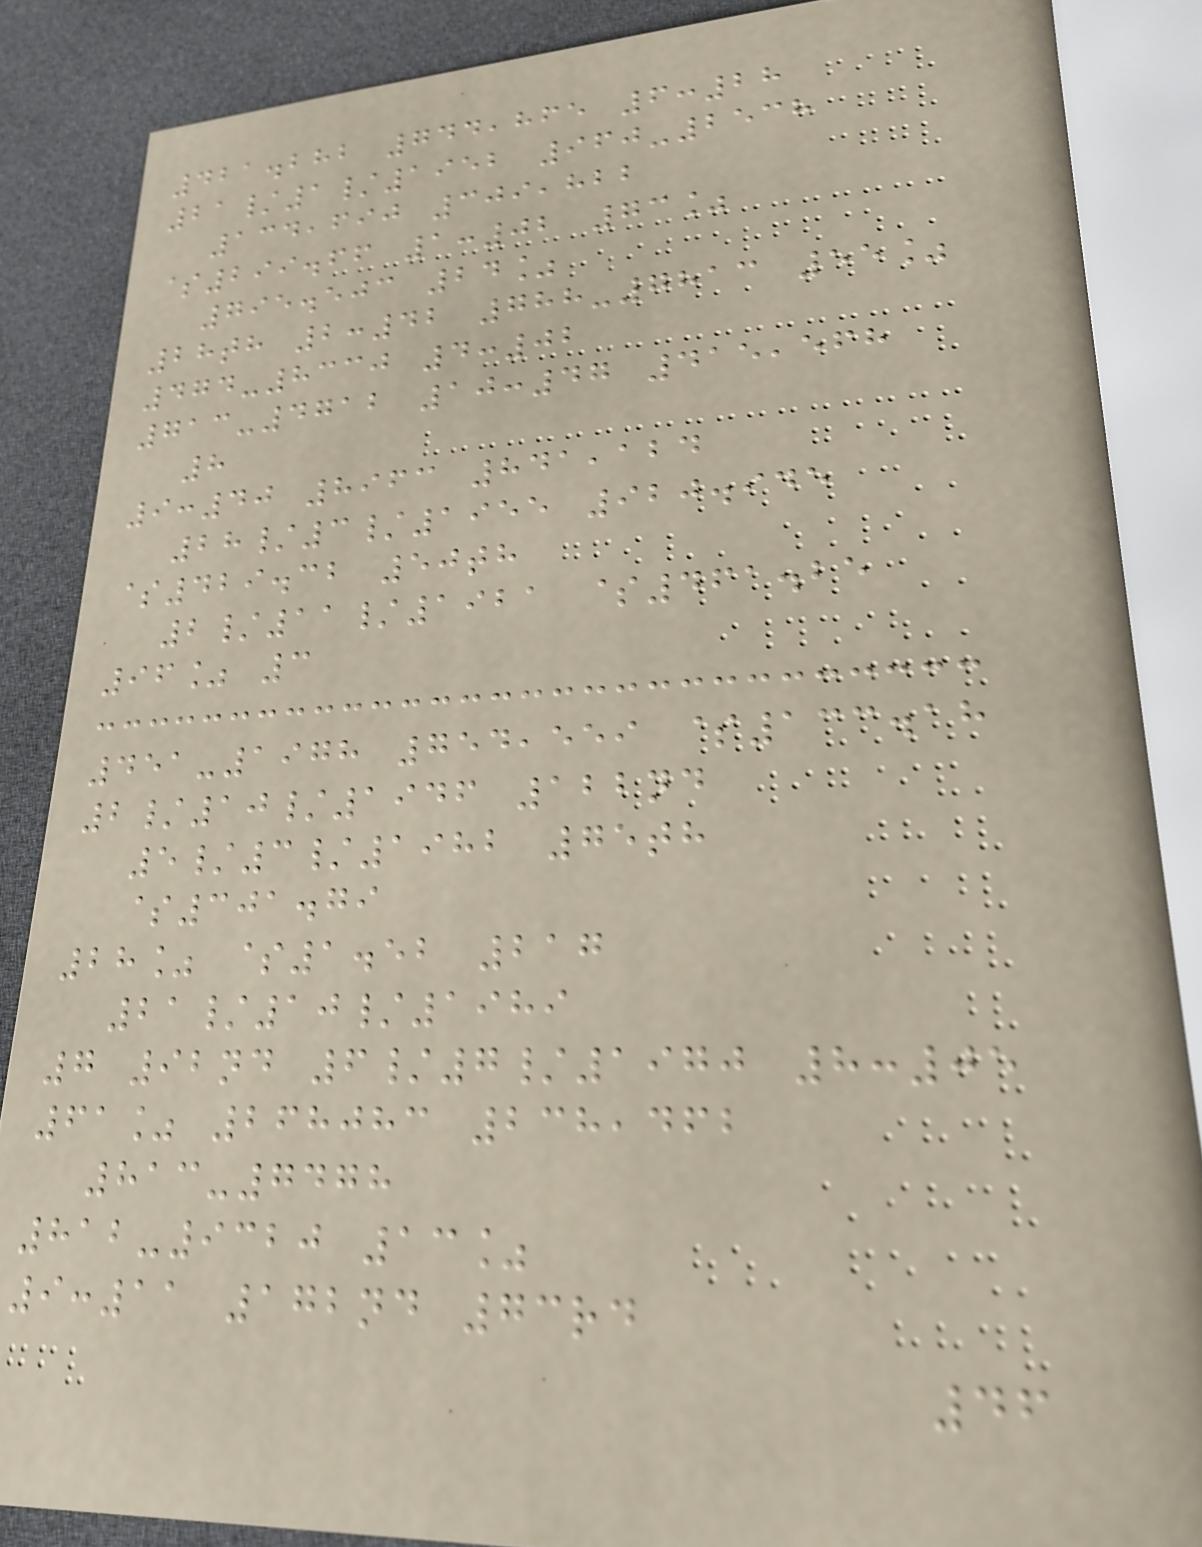421.282 744,865 6:28
21/1/1952 960-2538
134,690 309,822
$299.66 1:02 73%
795.503 24%
28th 2:42 788-7813 55%
474-8330 4:02
713-4712 10:47 415,568
8
9:40 8963 841,124
28/3/1955 920.945
$429.32 50th
2/11/1921 $461.25
96% 3
451-1978 754,559 $133.18
2/10/1946 122nd
5/3/1982 75th
$301.79
28% $1.52 217
21/10/1989
7 92nd 6/7/1970 8:05
61% 268083 238,462
813-7478
812-9320 13%
9:11 172nd 73rd
46
